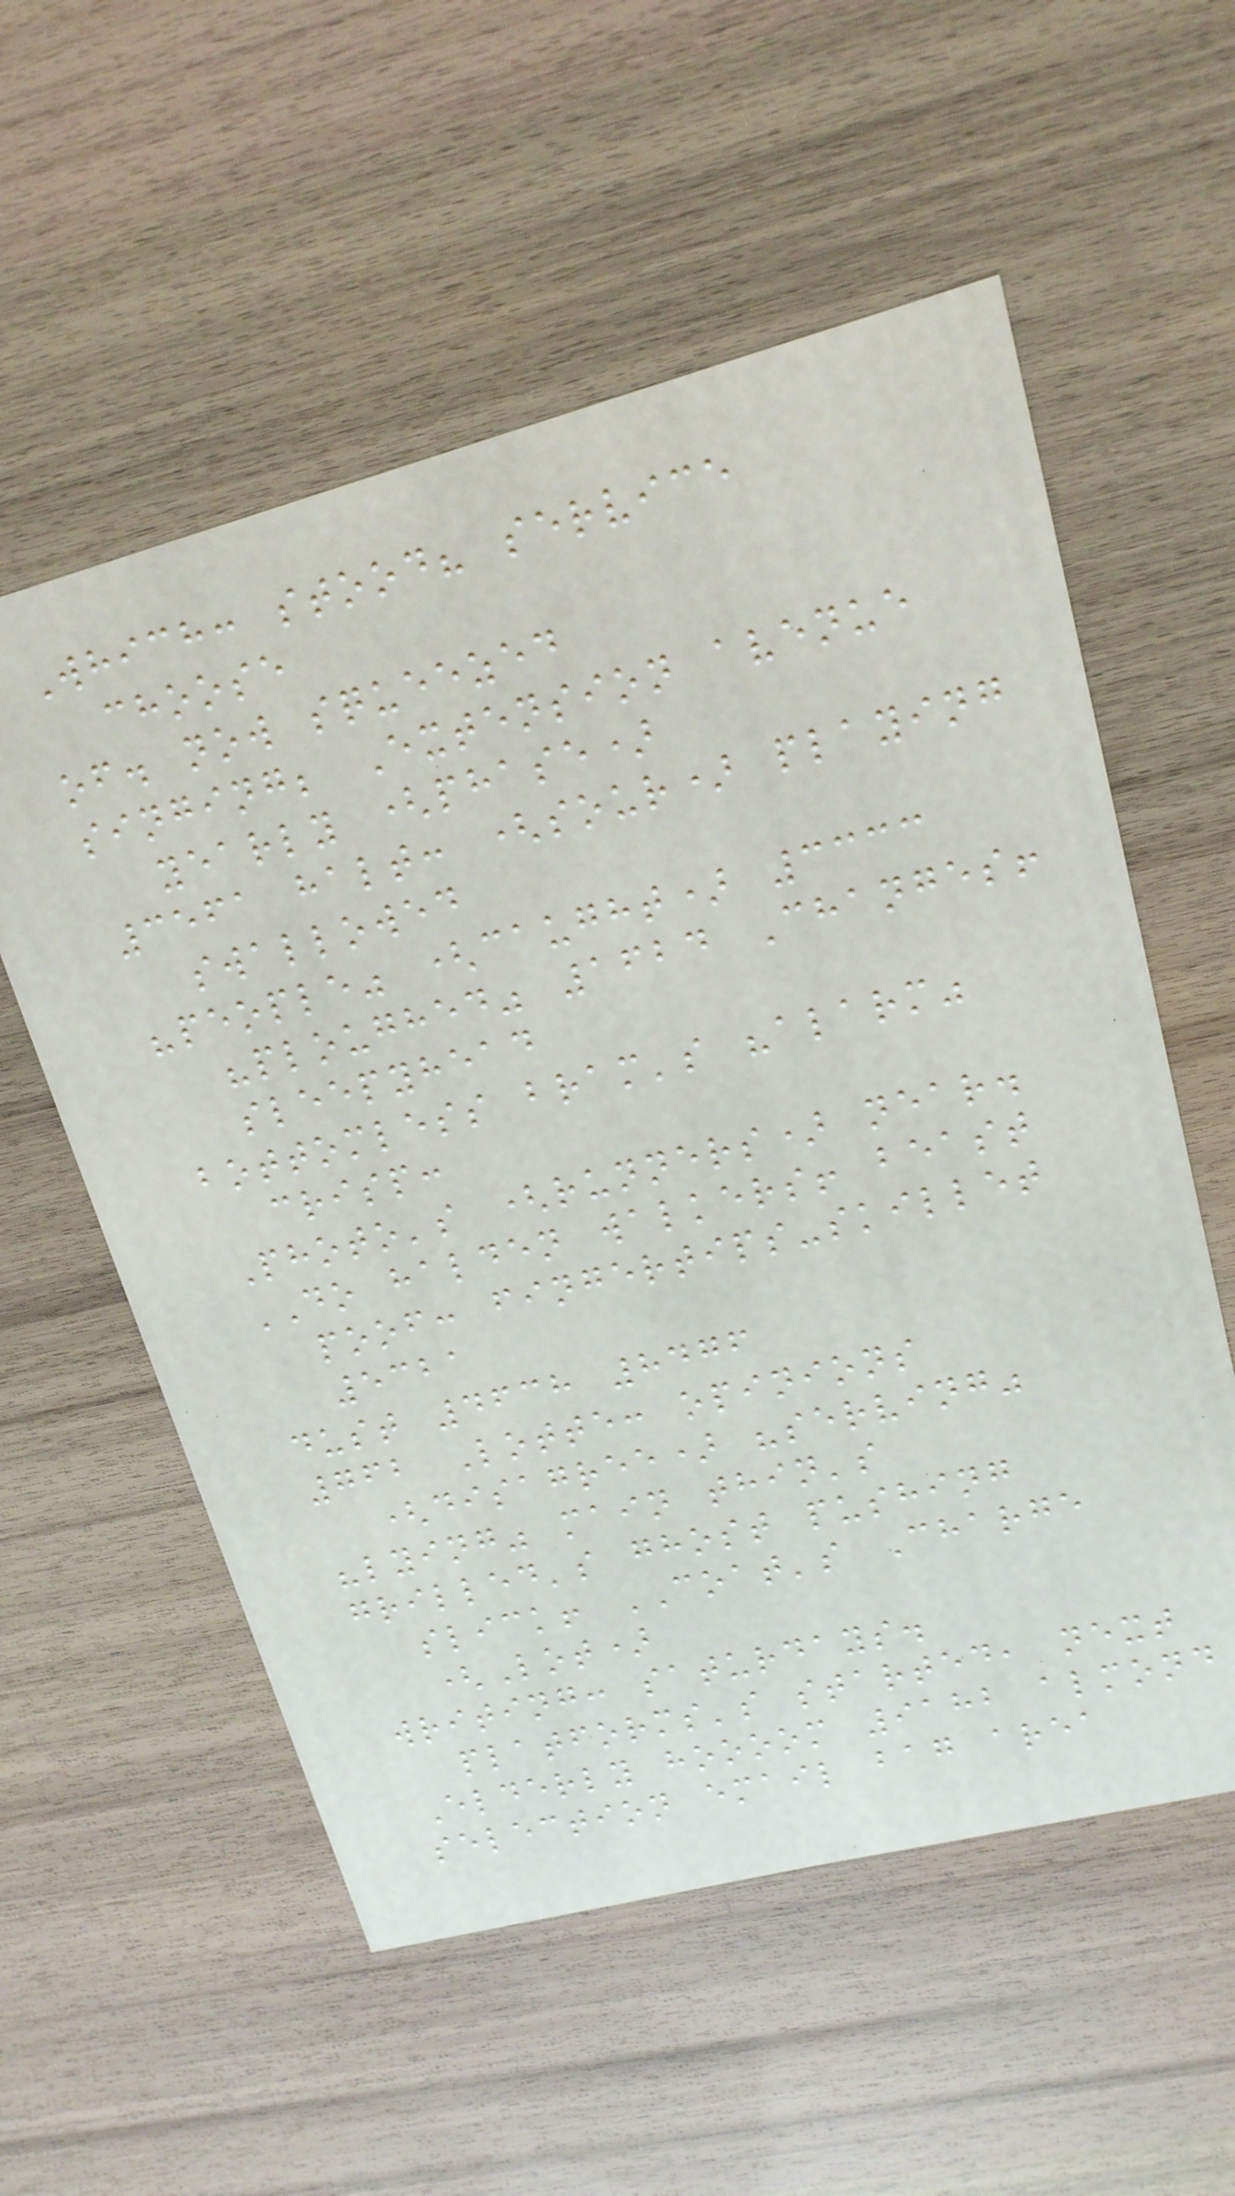Which: stood? service
choose
of. now squeezed
singing; Extension avenue
yearly (phase)
3561 halt: (sour) playing
swallowed
"people" (caught) 3333
"ploughed" 1624 Changes!
sleepyhead
bottomless bram's "alarm"
crisp:
Photo's (runners) near.
DO halden walkers! beast
poof: fingertips-skillet
5321
dust 4638 8476
762 Lotte: opinions
(disagree) "serving"
"lying" main thin's
grilled's ghost pushing
slick! COAT's Charge
(Lot)
writing: saturdays.
platforms's started, next
Elderly hoooom 9182 almond
selection email bag area
